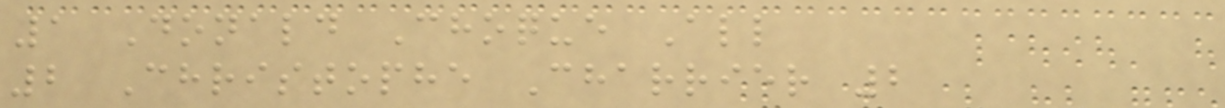1 Donald Choque All
2 Christophe Charrier 2
